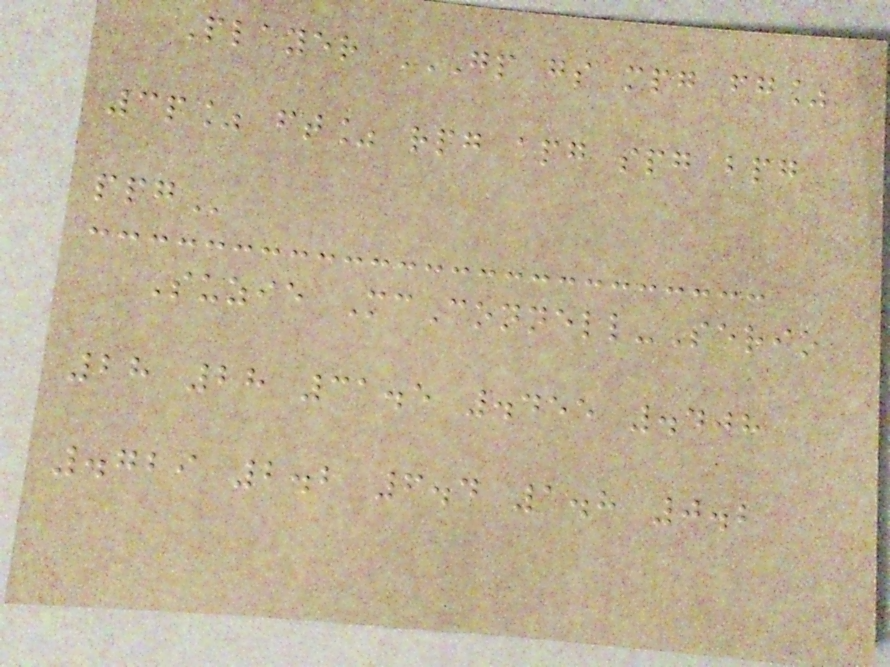Player GP GS MPG FG%
3P% FT% RPG APG SPG BPG
PPG
Suzie McConnell-Serio
28 28 31.5 .455 .408
.729 2.2 6.4 1.8 0.2
